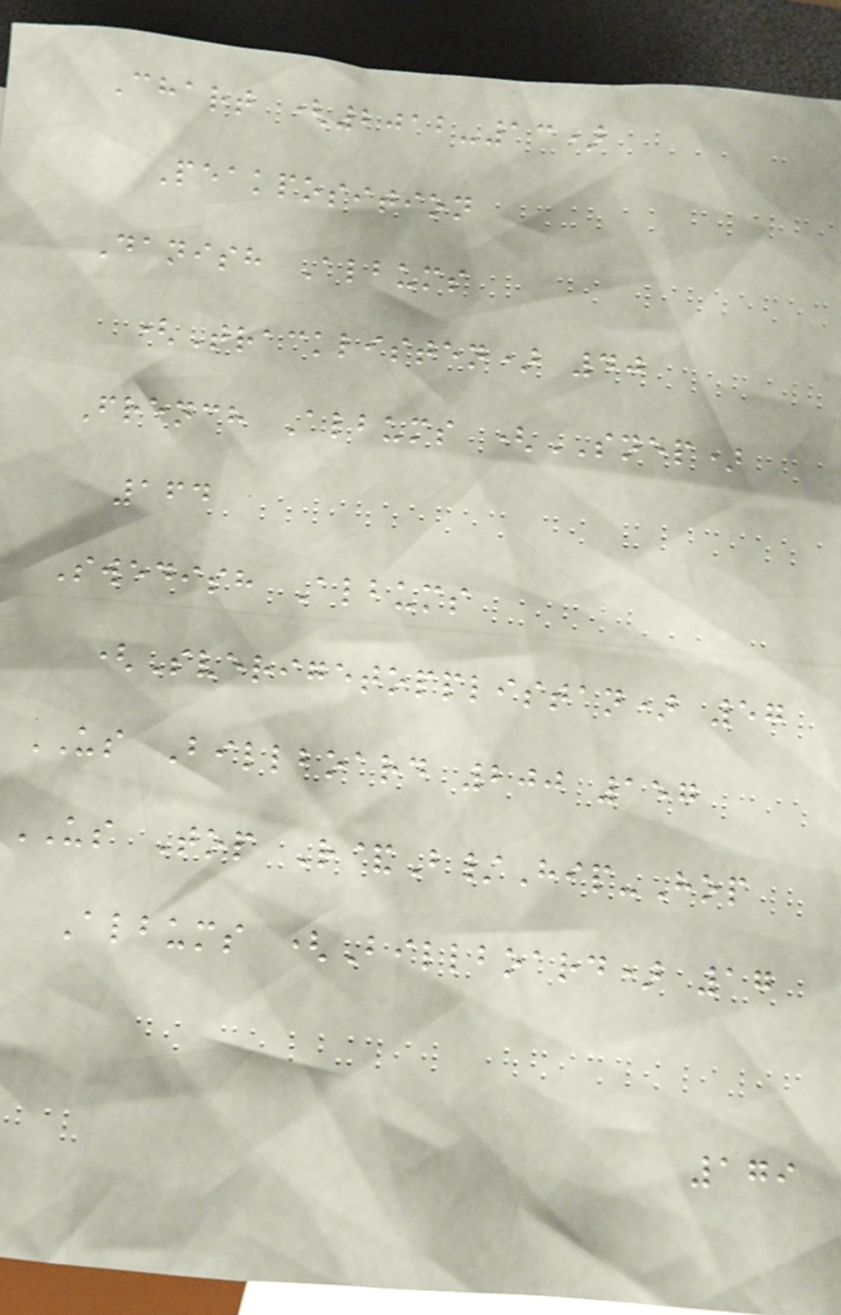Chart (2012-13)
Peakposition
Danish Albums
(Tracklisten) 40
French Albums (SNEP)
164
Swedish Albums
(Sverigetopplistan) 57
US Billboard 200 157
US Top R&B/Hip-Hop
Albums (Billboard) 17
179
